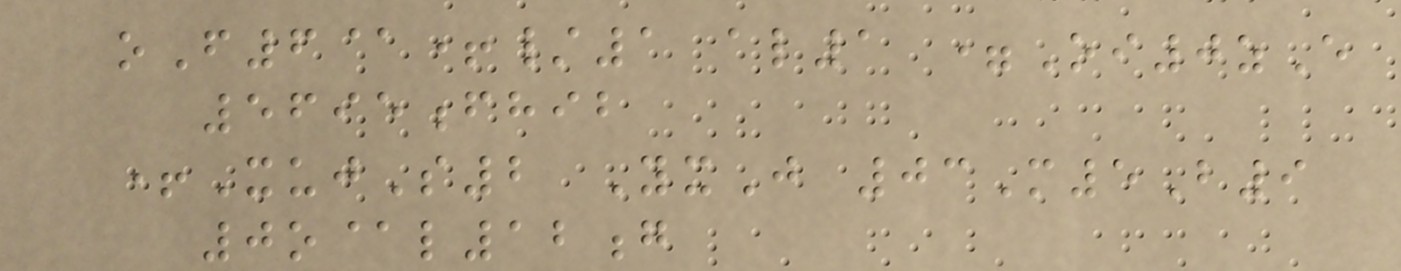oF6@+/1 al1 =Oi0zE
5695fhib
+XujS2 YxJ 03M5B9
0o@l12g
